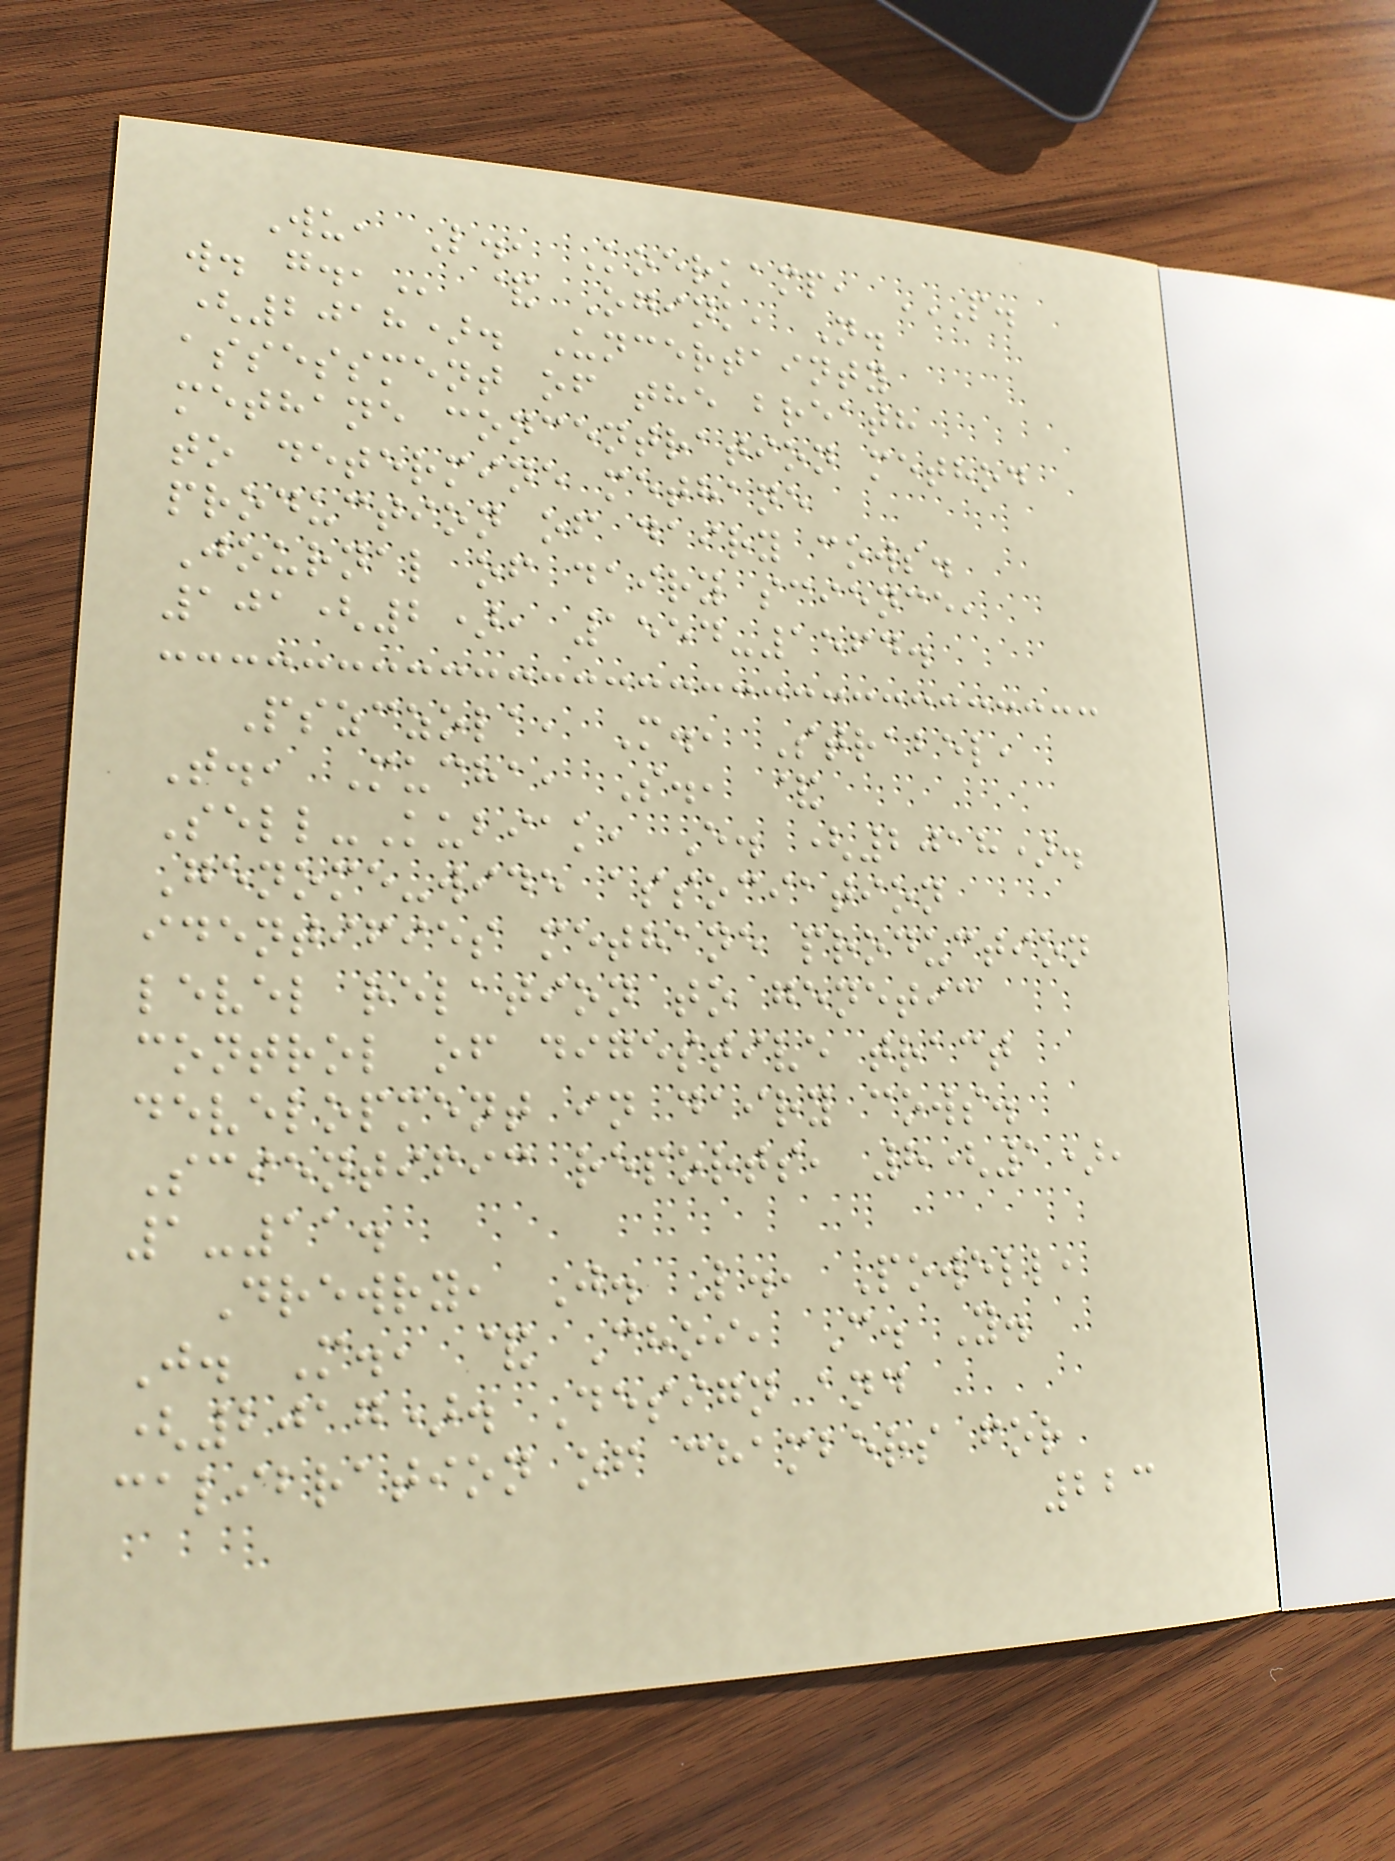Wu, L., Koerkamp, P.
W. G., & Ogink, N.
(2018). Uncertainty
assessment of the breath
methane concentration method
to determine methane
production of dairy cows.
Journal of dairy science,
101(2), 1554-1564.
Pszczola, M., Strabel,
T., Mucha, S., &
Sell-Kubiak, E. (2018).
Genome-wide association
identifies methane production
level relation to genetic
control of digestive tract
development in dairy cows.
Scientific reports, 8(1),
1-11.
Drewry, J. L., Powell,
J. M., & Choi, C. Y.
(2017). Design and
calibration of chambers for
223
